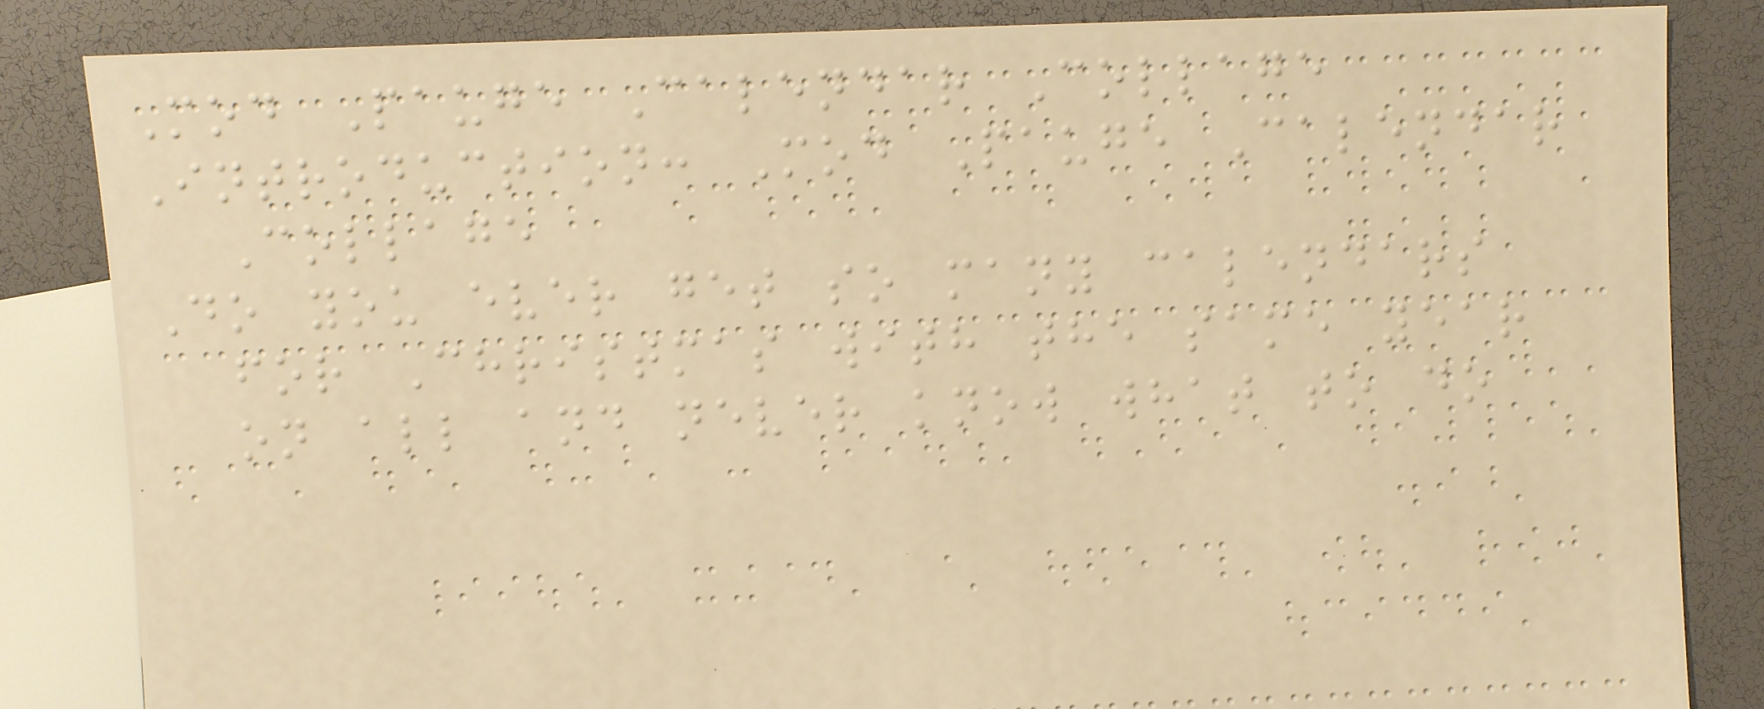Mod Pauge Calendar Collage
Introduction: Mod Pauge Calendar
Collage
Do you ever get so many calendars
for Christmas with the same year
on all and never know what to do
